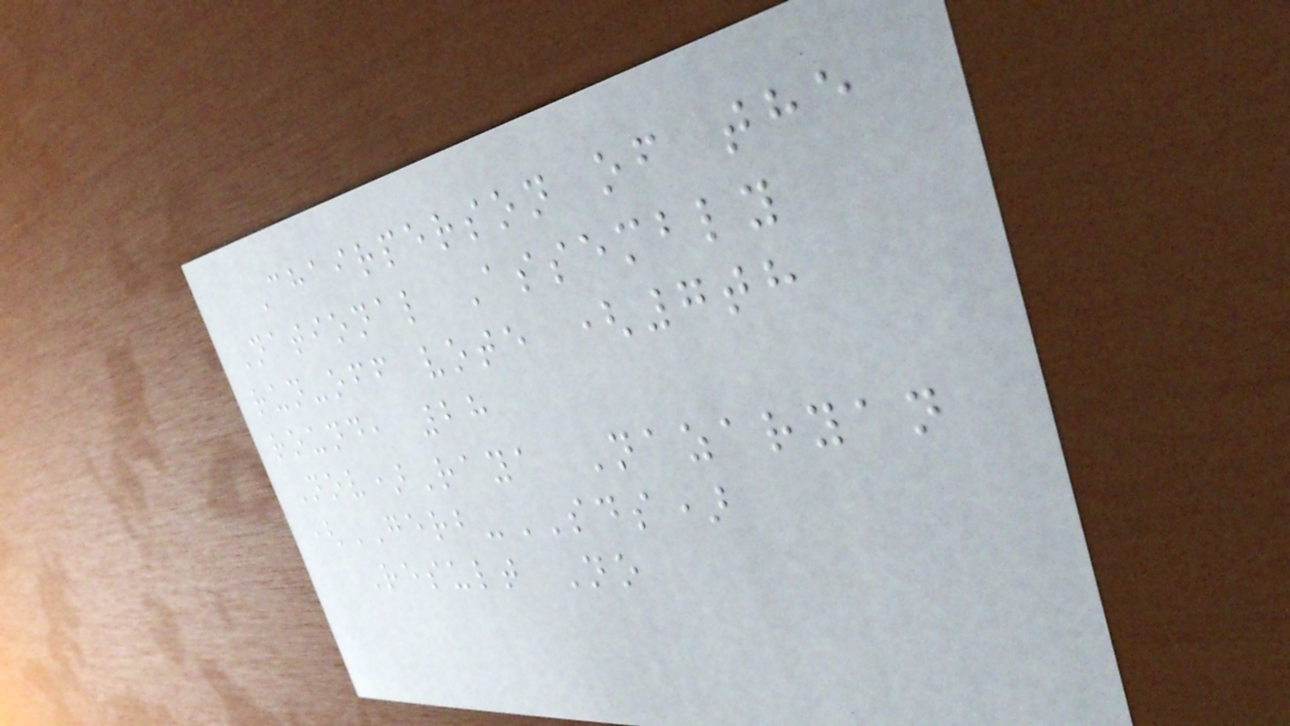Chairperson of the
National Assembly
run-off vote (7th
round, 28
Nov)Raya Nazaryan
(GERB-SDS)
Result No
